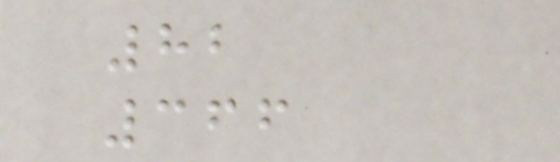82
366
